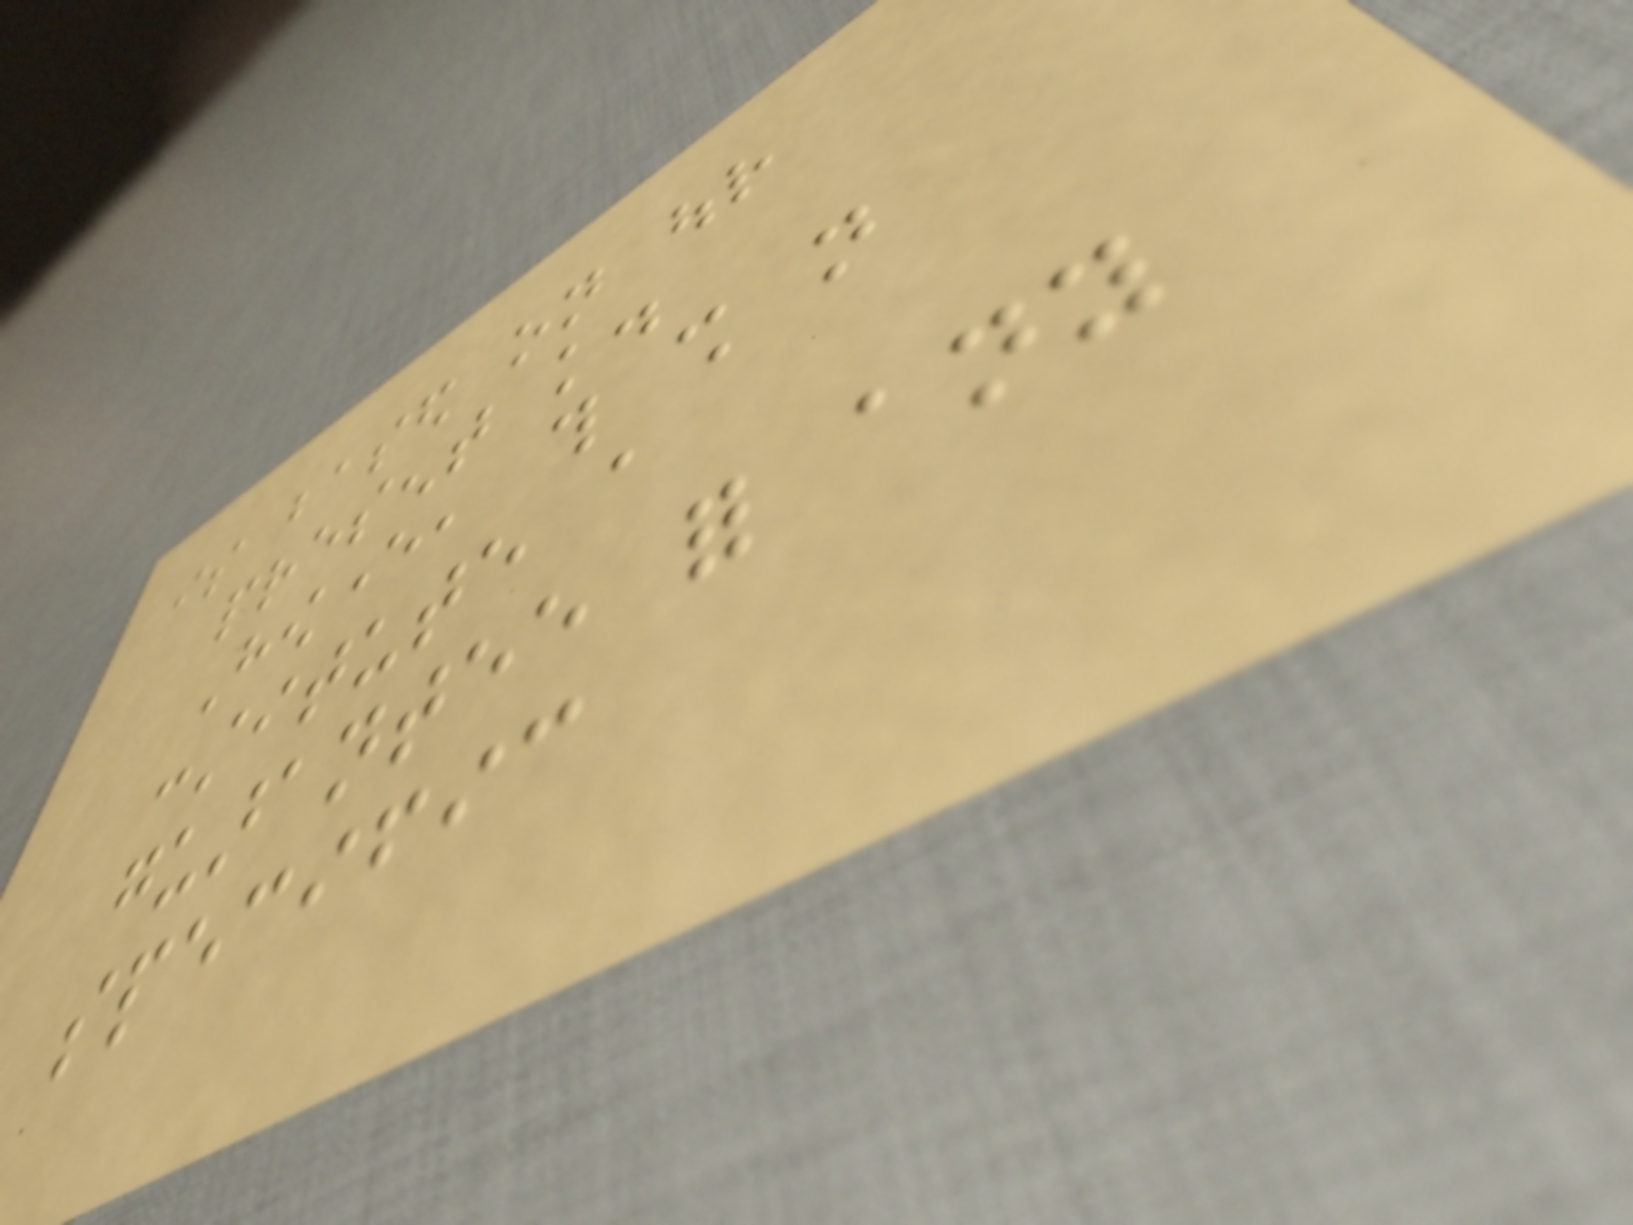is based on our
present knowledge.
However, this shall not
constitute a
guarantee for any
specific
